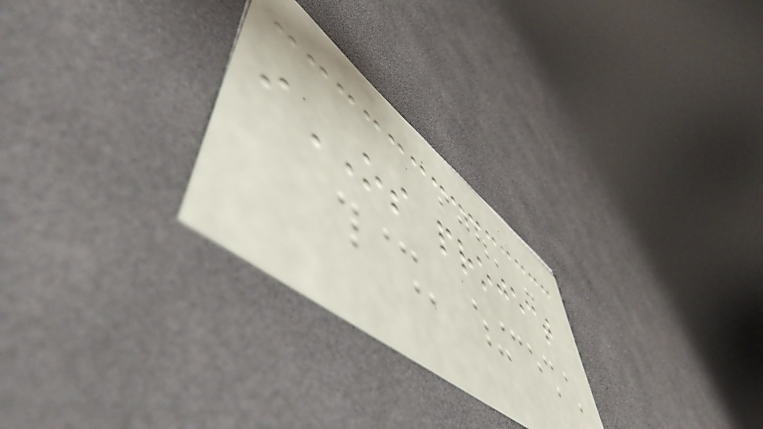iOS project
